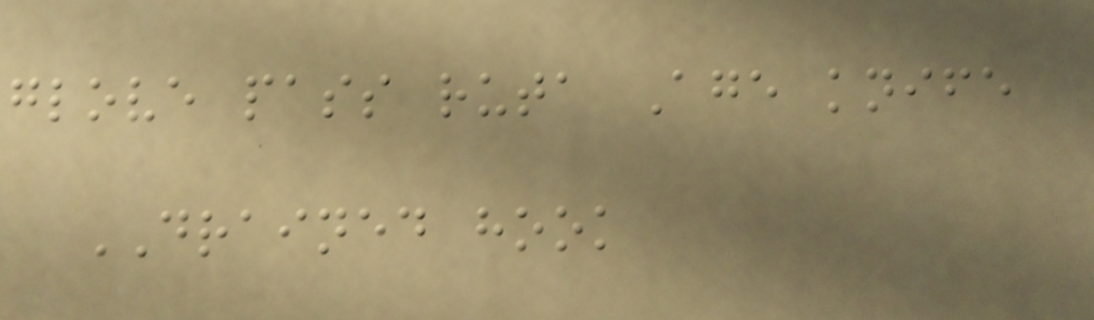glove pass ruta Age knife
DRAINED hook
